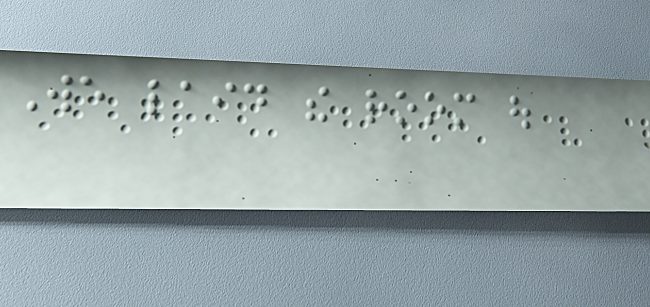We laid the room out
